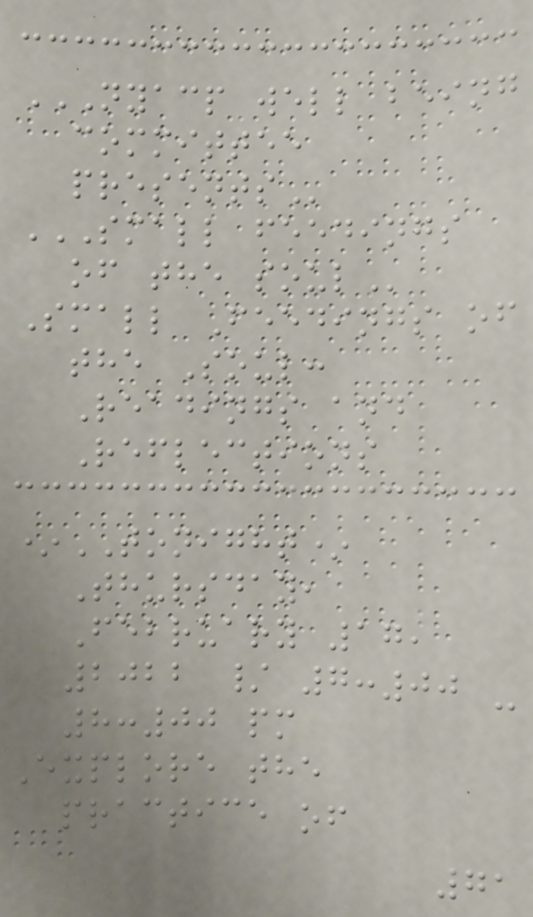NYACP WELL BEING
COMMITTEE
PRESENTS
SMALL FEEDINGS
OF THE SOUL
Small Feedings of
the Soul:
Readings and
Reflections
*TONIGHT*
Thursday,
February 17,
2022 / 7:00 -
8:00 pm
Explore the
practice of
71
